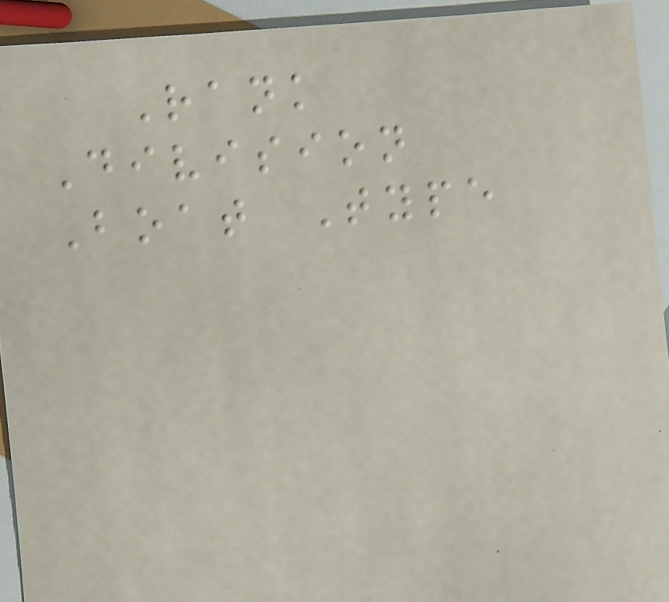Rank
Division
Boat Type
